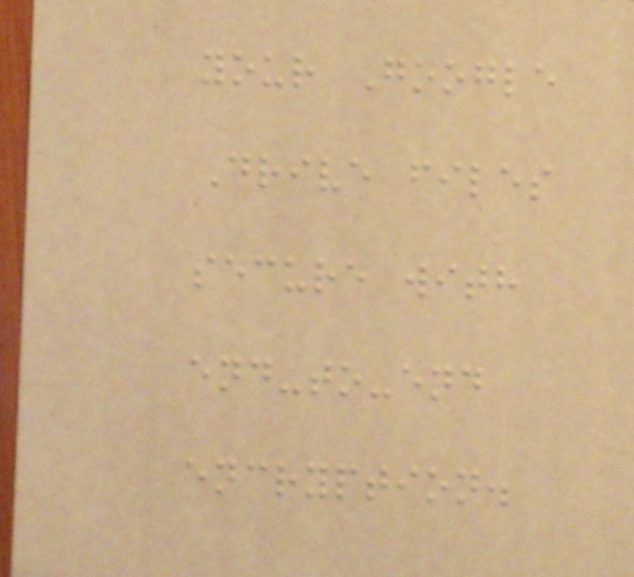your Google
Drive files
secure with
end-to-end
encryption.
